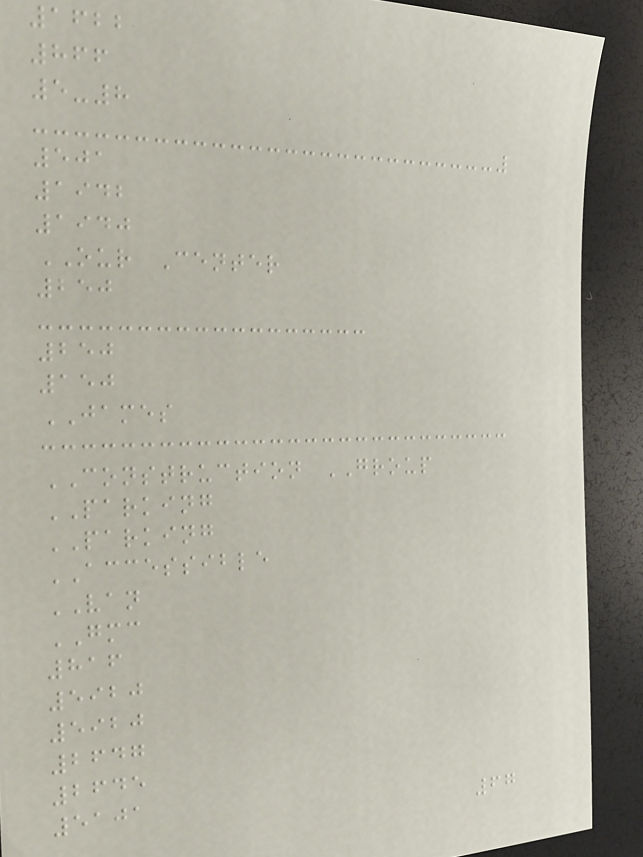1622
866
5-8
501
1942
1940
OUR Center
250
250
150
JAMES
CONSTRUCTION GROUP
PARKING
PARKING
ACCESSIBLE
VAN
GMC
816
5920
5920
2647
2645
5101
67
